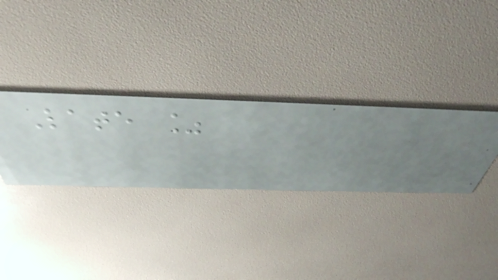Late %
